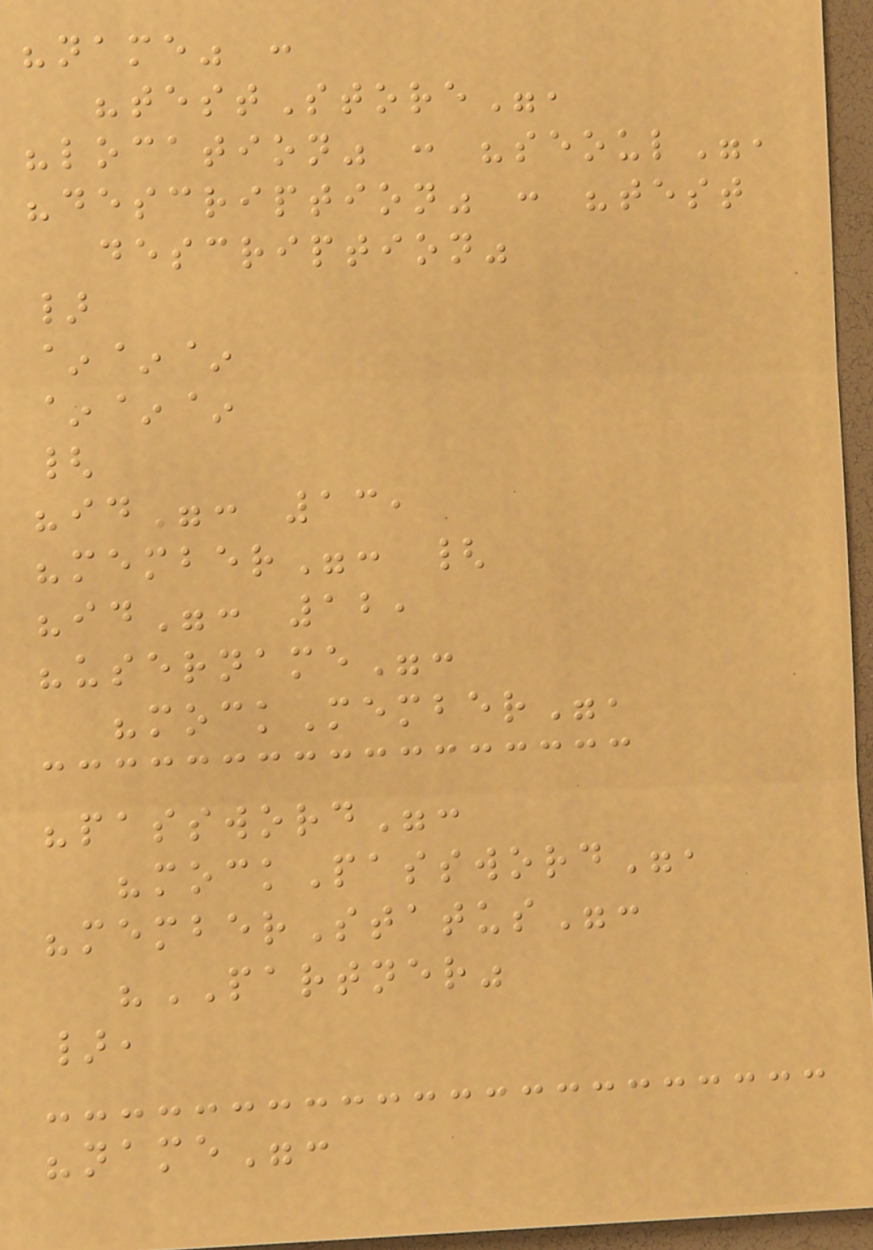"name" :
"testStore",
"location" : "seoul",
"description" : "test
description"
}
~~~
~~~
{
"id": 13,
"member": {
"id": 12,
"username":
"mockMember",
"password":
"mockPassword",
"memberStatus":
"PARTNER"
},
"name":
